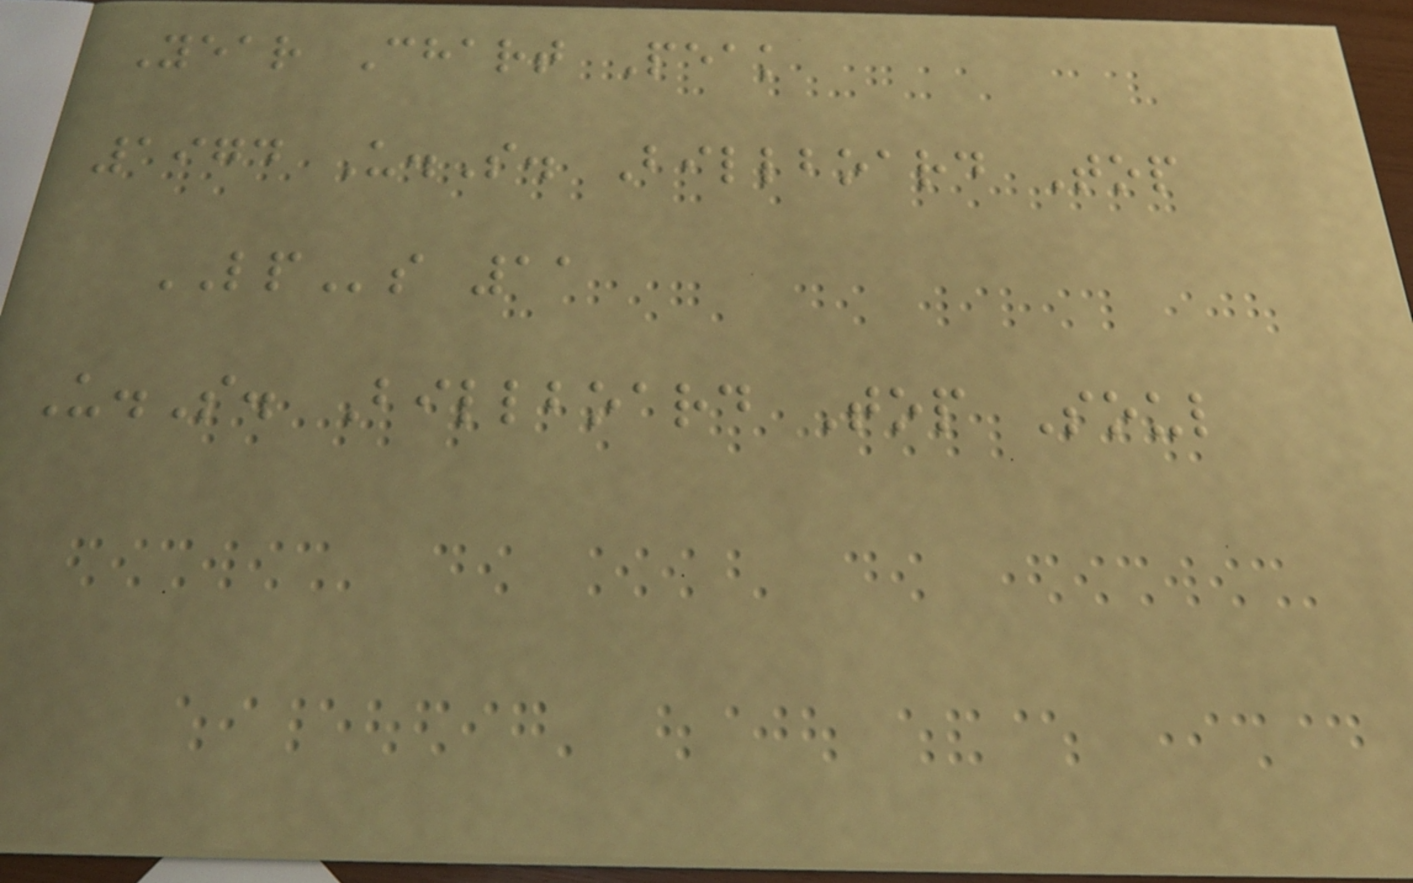Year Chart Peak
1974 U.S. Billboard Top
LPs 11
U.S. Billboard Top Soul
